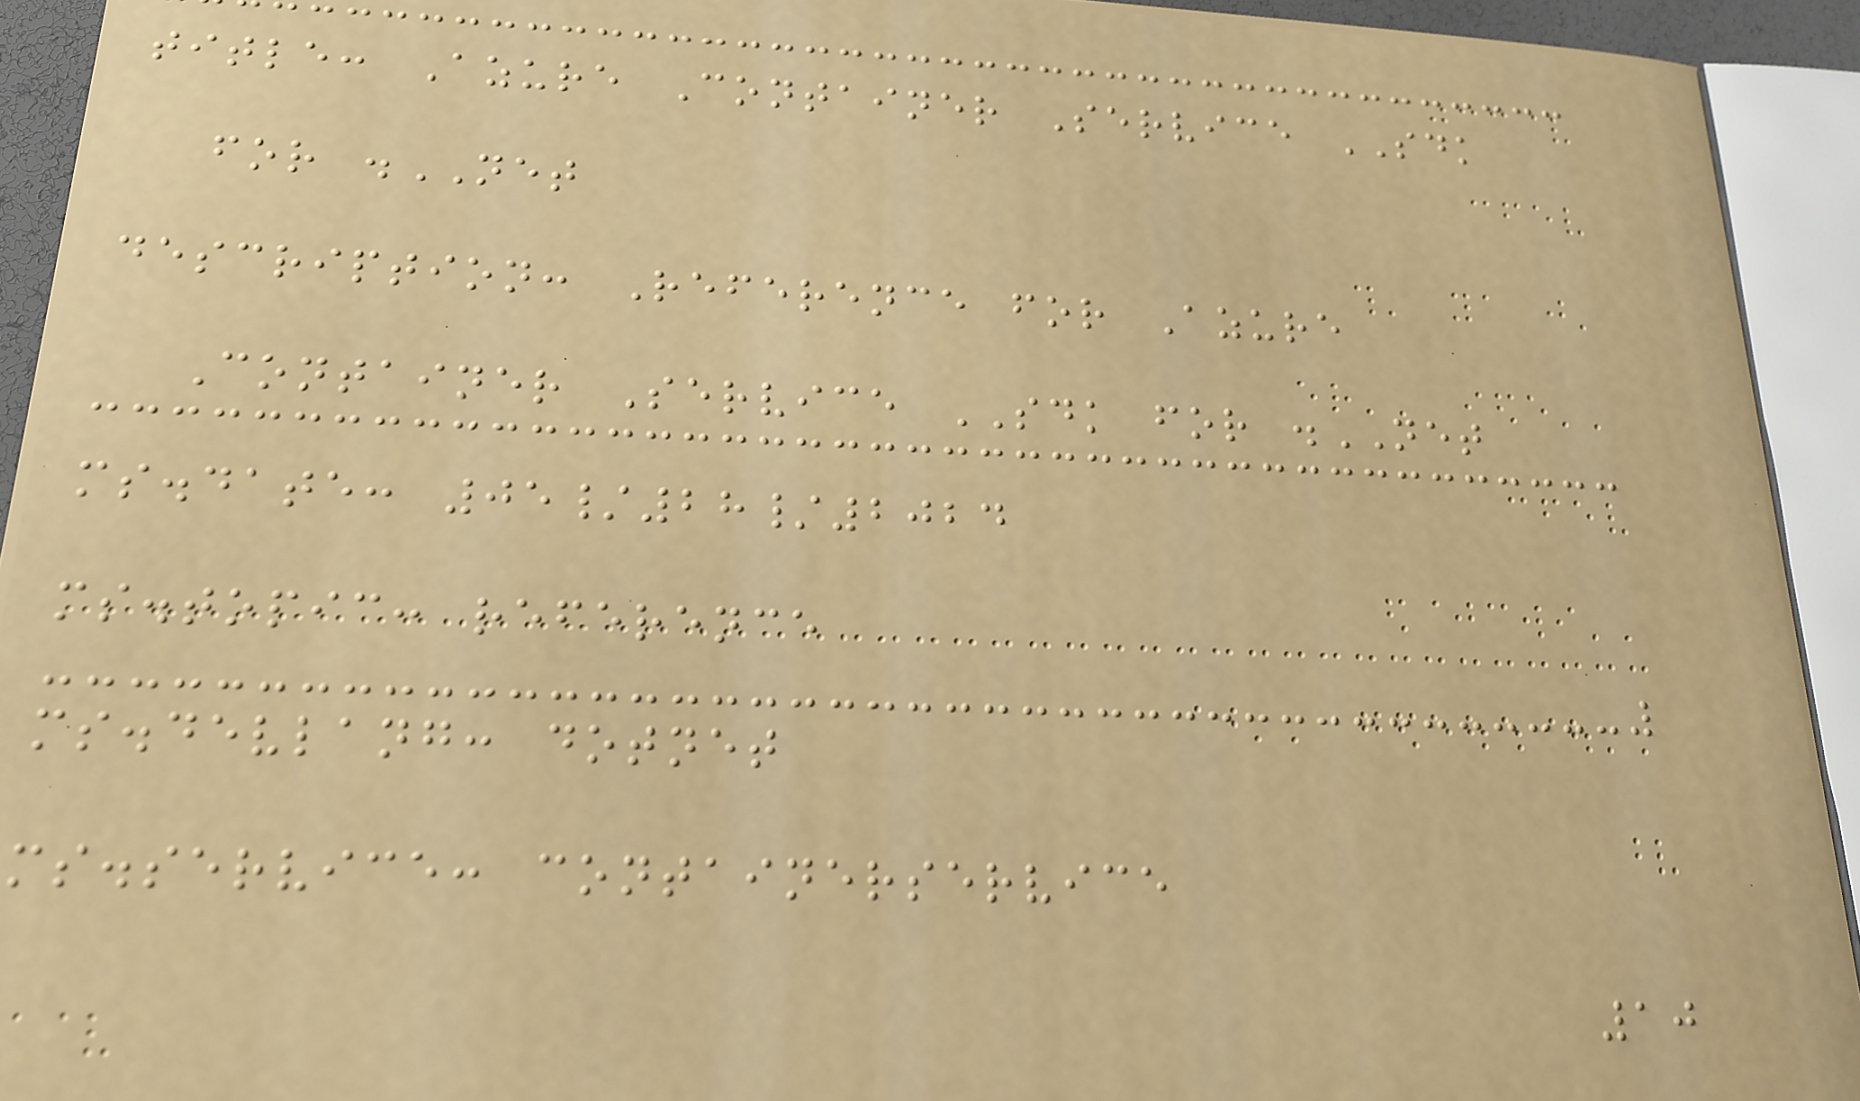title: Azure Container Service SDK
for .NET
description: Reference for Azure
Container Service SDK for .NET
ms.date: 05/28/2024
ms.topic: reference
ms.devlang: dotnet
ms.service: containerservice
10
